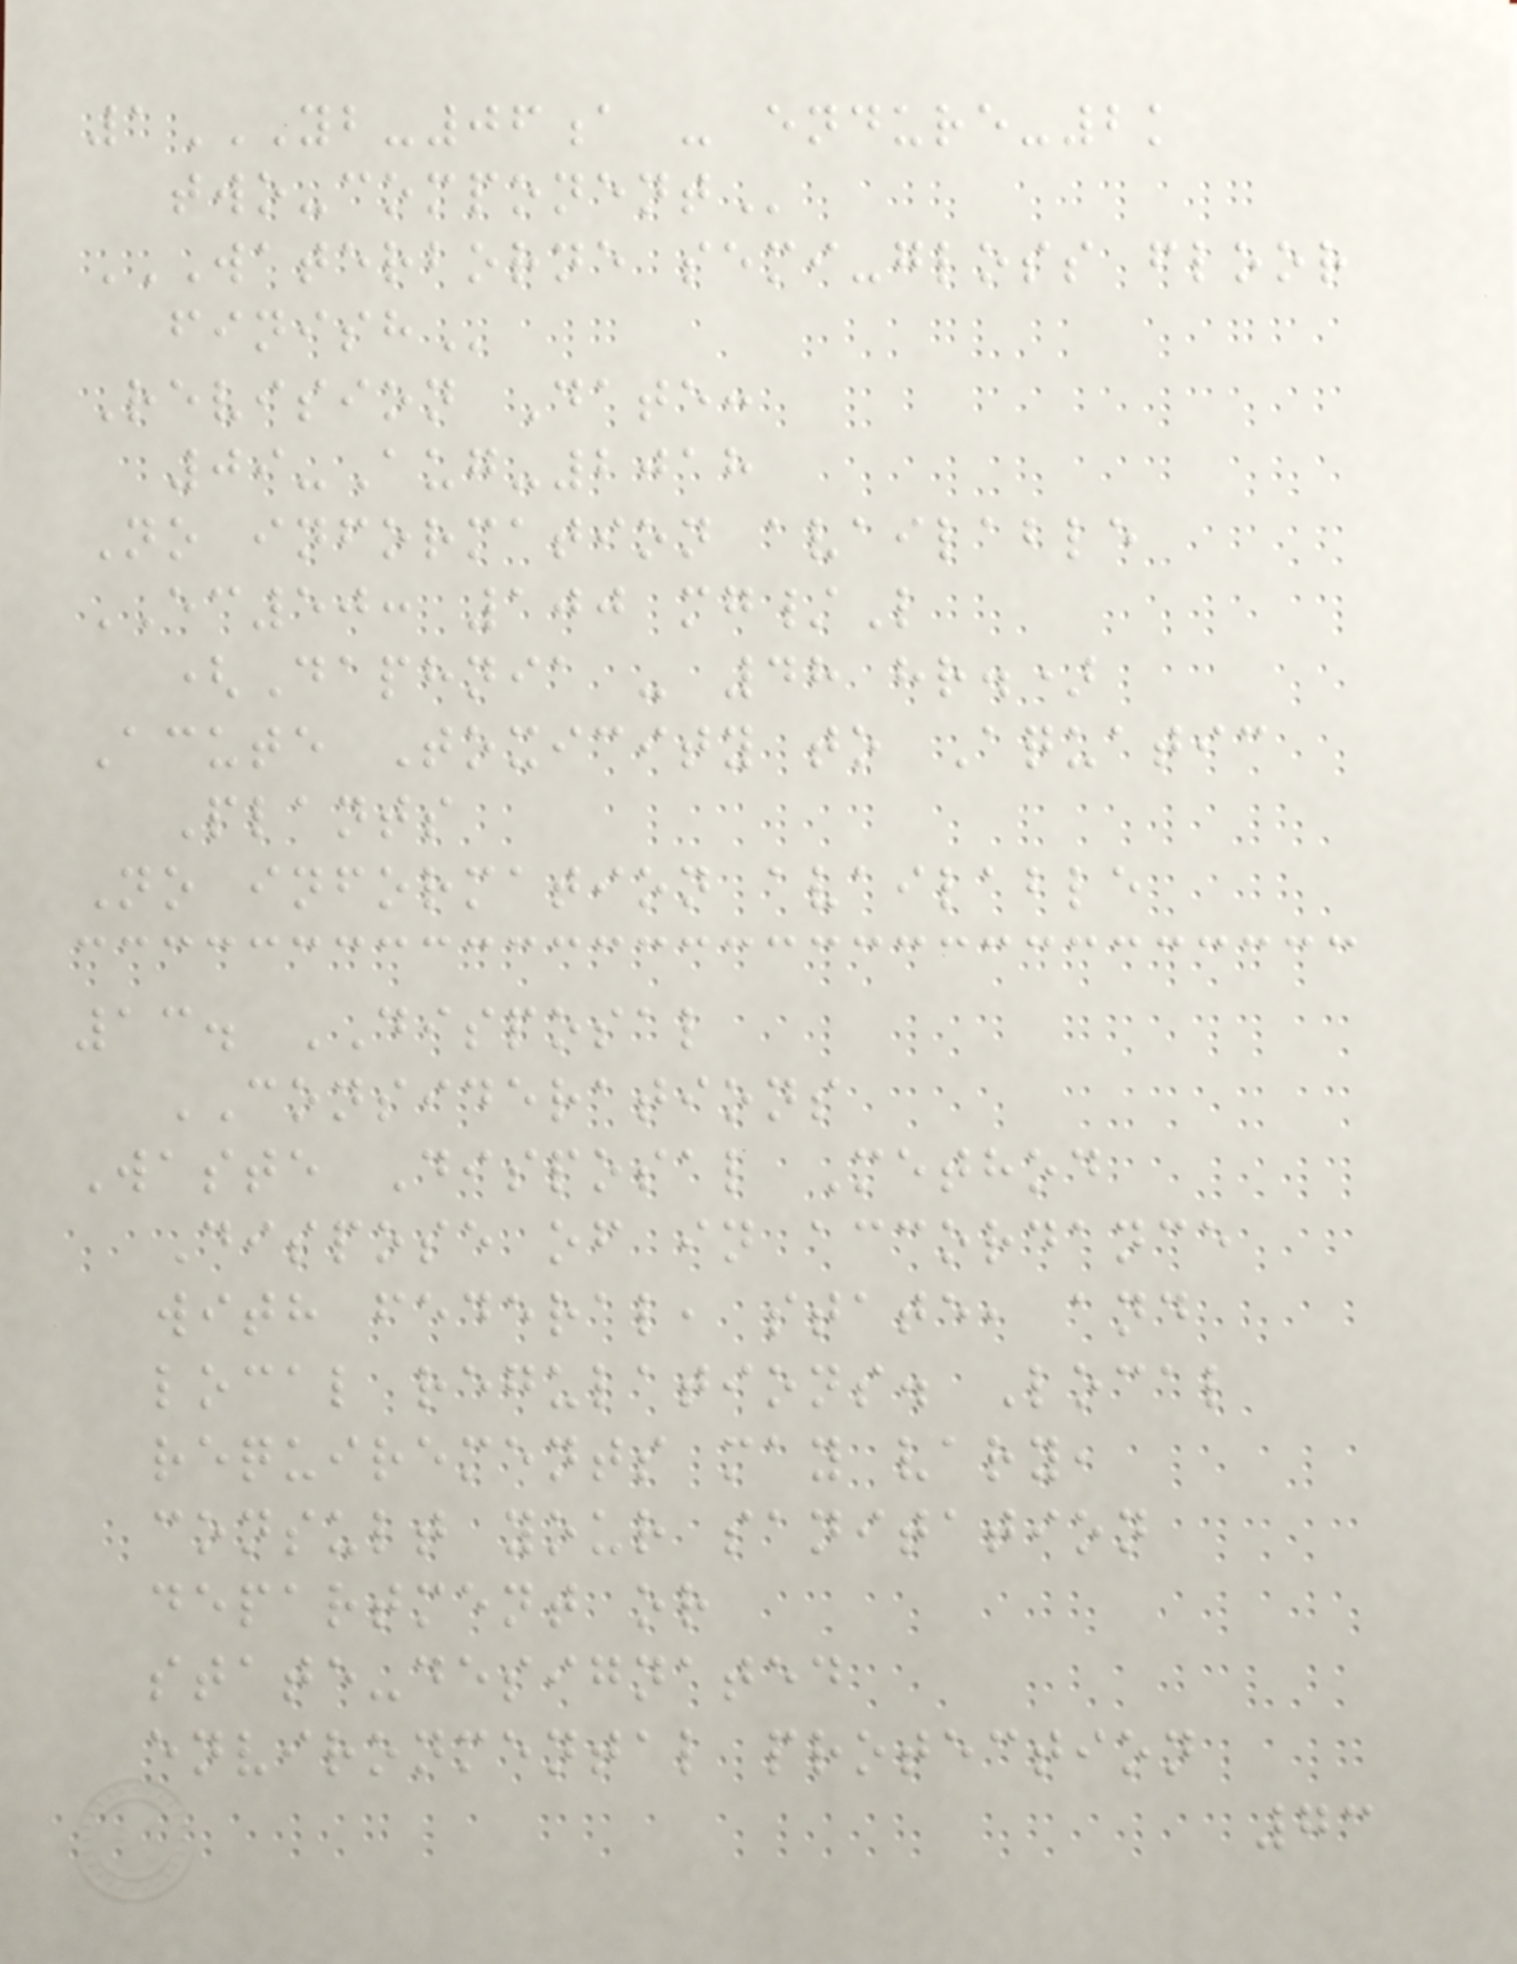1YB-06A - ENDURE-2K
TWO-COMPONENT
WATERBORNE SEMI-GLOSS FLOOR
FINISH
Revision Date:
09-Aug-2018
No information available
EC50: 100 mg/L
(Daphnia - 48 hr.)
Acute Toxicity to Aquatic
Plants
No information available
13. DISPOSAL
CONSIDERATIONS
Waste Disposal Method
Dispose of in accordance
with federal, state, and
local regulations. Local
requirements may vary,
consult your sanitation
department or
state-designated
environmental protection
73
